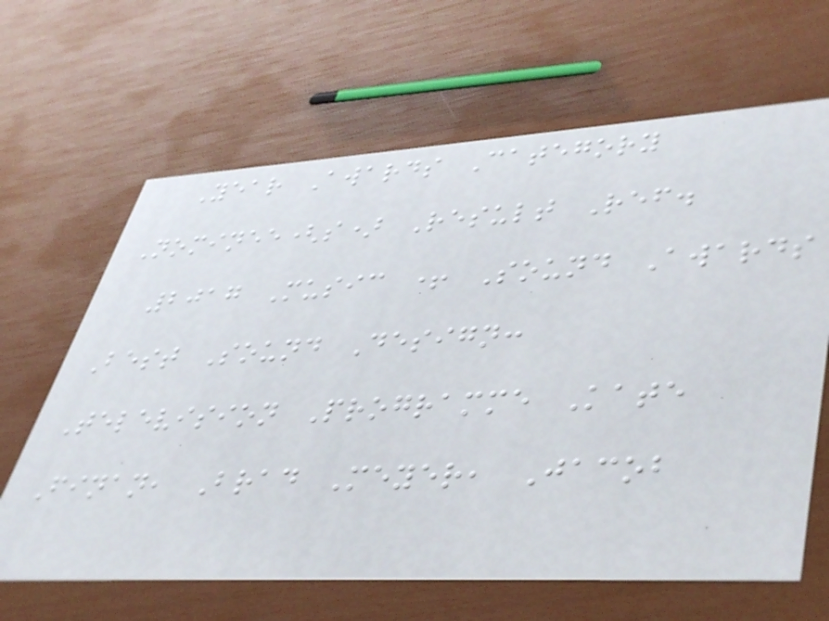Year Awards Category
Nominee(s) Result Ref.
2017 Music + Sound Awards
Best Sound Design:
Television Programme Kate
Finan, Brad Meyer, Jacob
